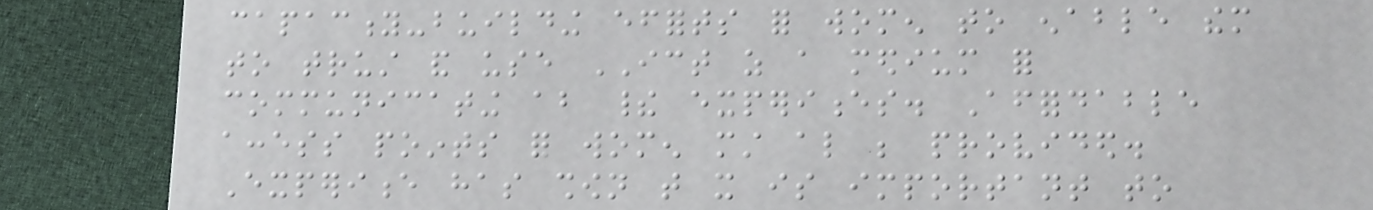capacity-building efforts for women to enable them
to trust and use ICT as a medium for
communicating about their experiences. Affordable
access points for women must also be provided.
Experience has shown that it is important to
